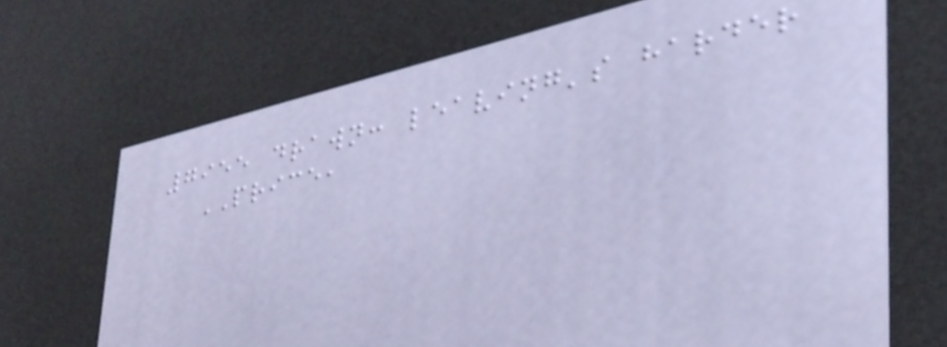7955 drawn: leaving's harder
PRICE,
